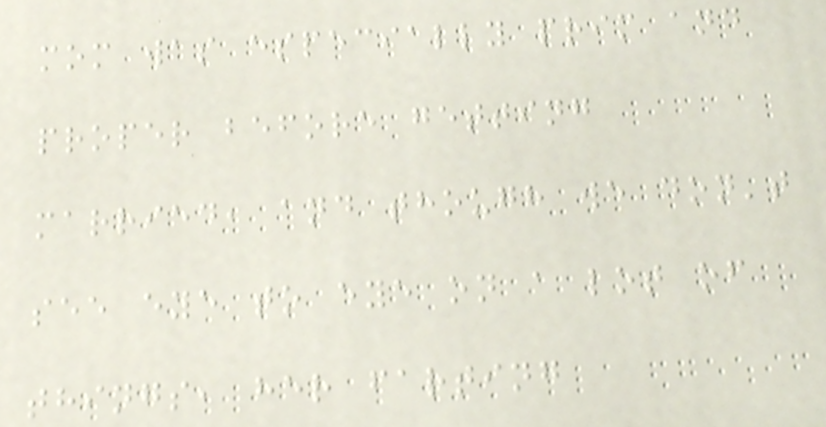mom was especially prim and
proper before getting
married, and though we don't
see eye to eye on a lot of
things, her farting
